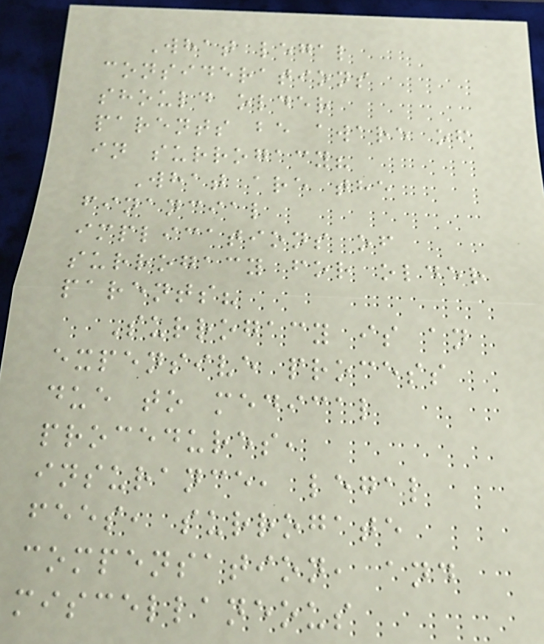What legal
considerations
should older
parents be aware of
in surrogacy?
What are the
financial
implications of
surrogacy for older
parents?
Surrogacy is an
expensive process
due to medical
procedures,
insurance, legal
fees, surrogate
compensation, and
miscellaneous
